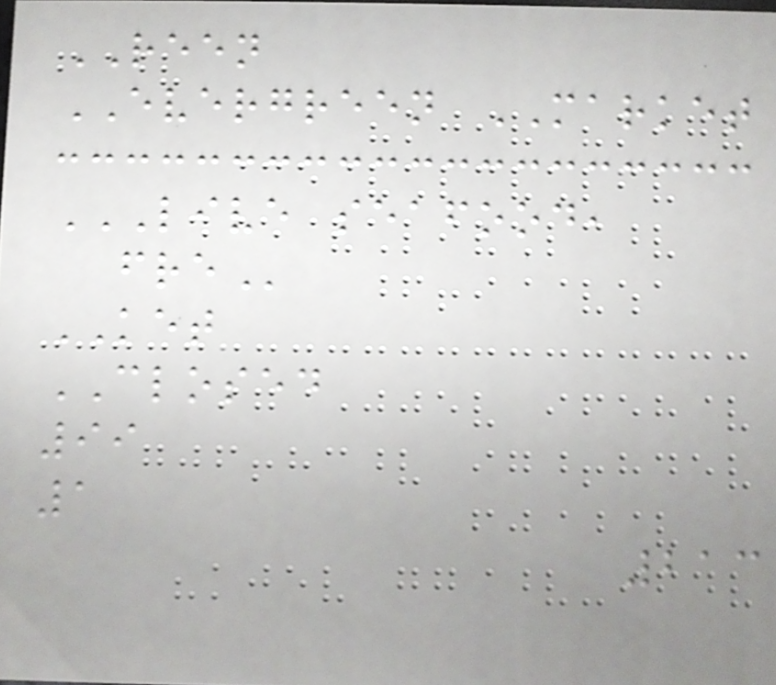REEN
EVERGREEN MARKET
LIVE SEAFOOD,
FRE
KET
CLOSED
99
1
213
